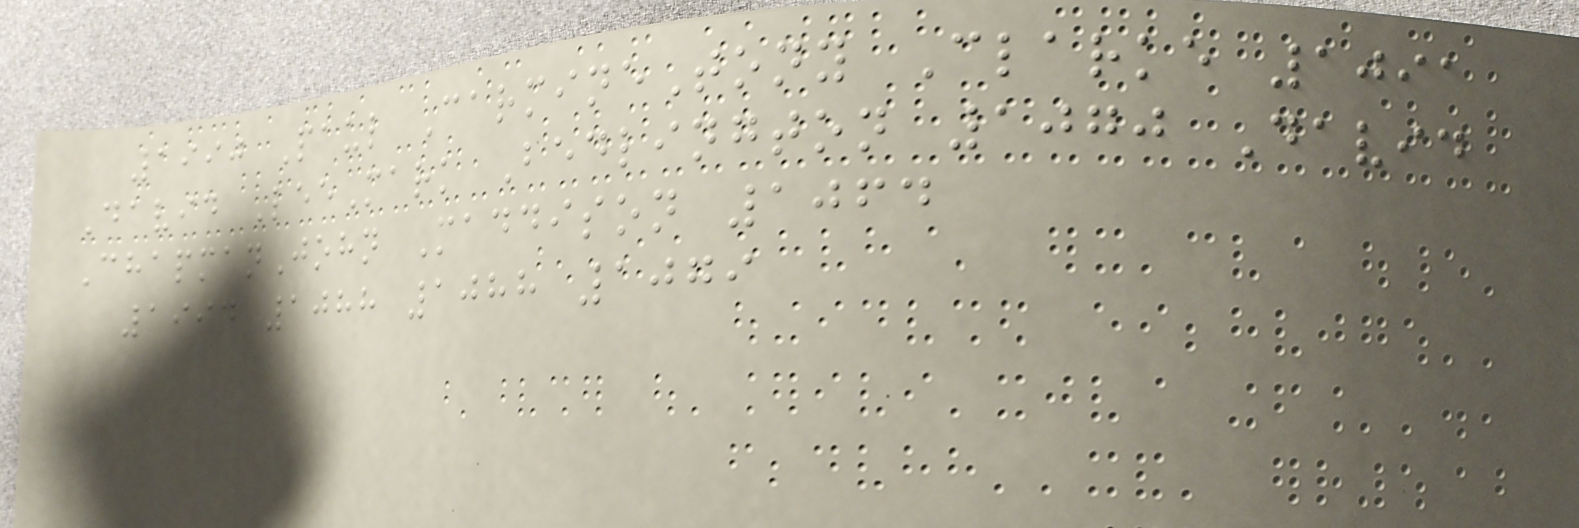1990 Paul CarmineTony Clarke 1091
David LeeMark Bedlington 1070 David
ChapmanJohn Maddison 1064
1994 1088 1088 1079
